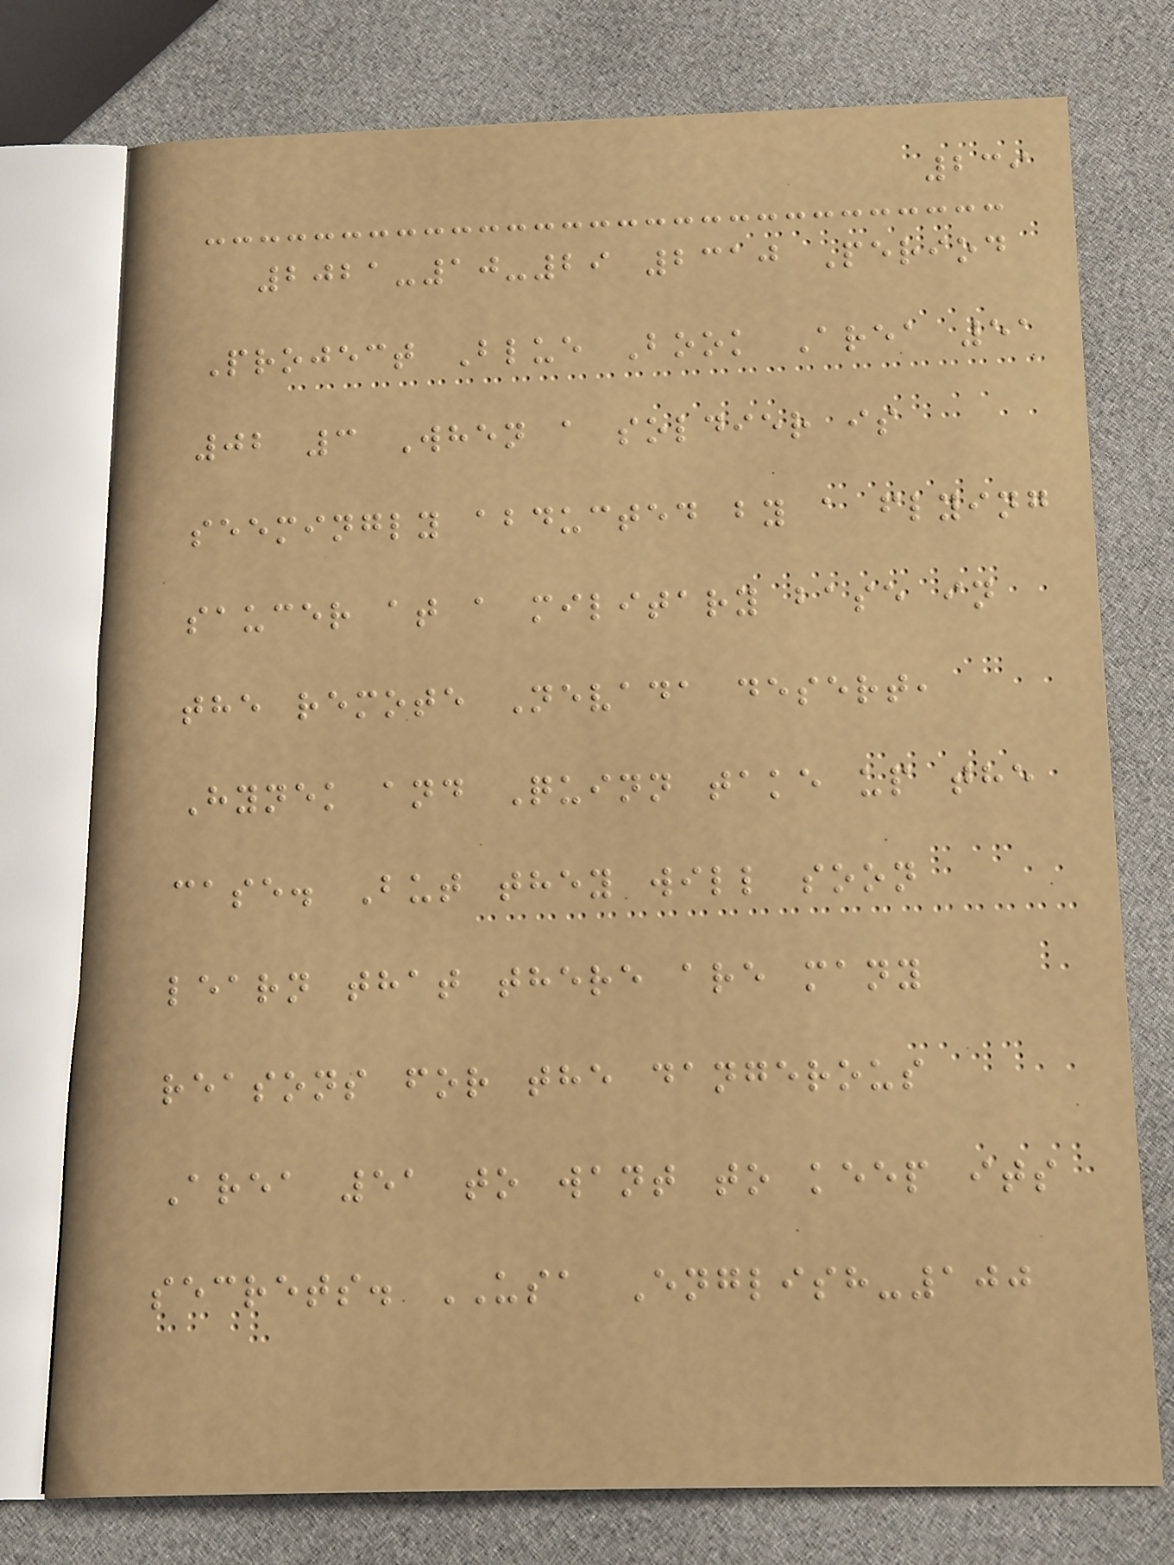239
2021-10-29 2310 Period
Project Blue Book Area 51
02 3 When a soldier is
seemingly abducted by a flying
saucer at a military base in
the remote Nevada desert,
Hynek and Quinn take up the
case. But they will soon
learn that there are many
reasons for the dangerous
Area 51 to want to keep its
secrets. USA English-100
